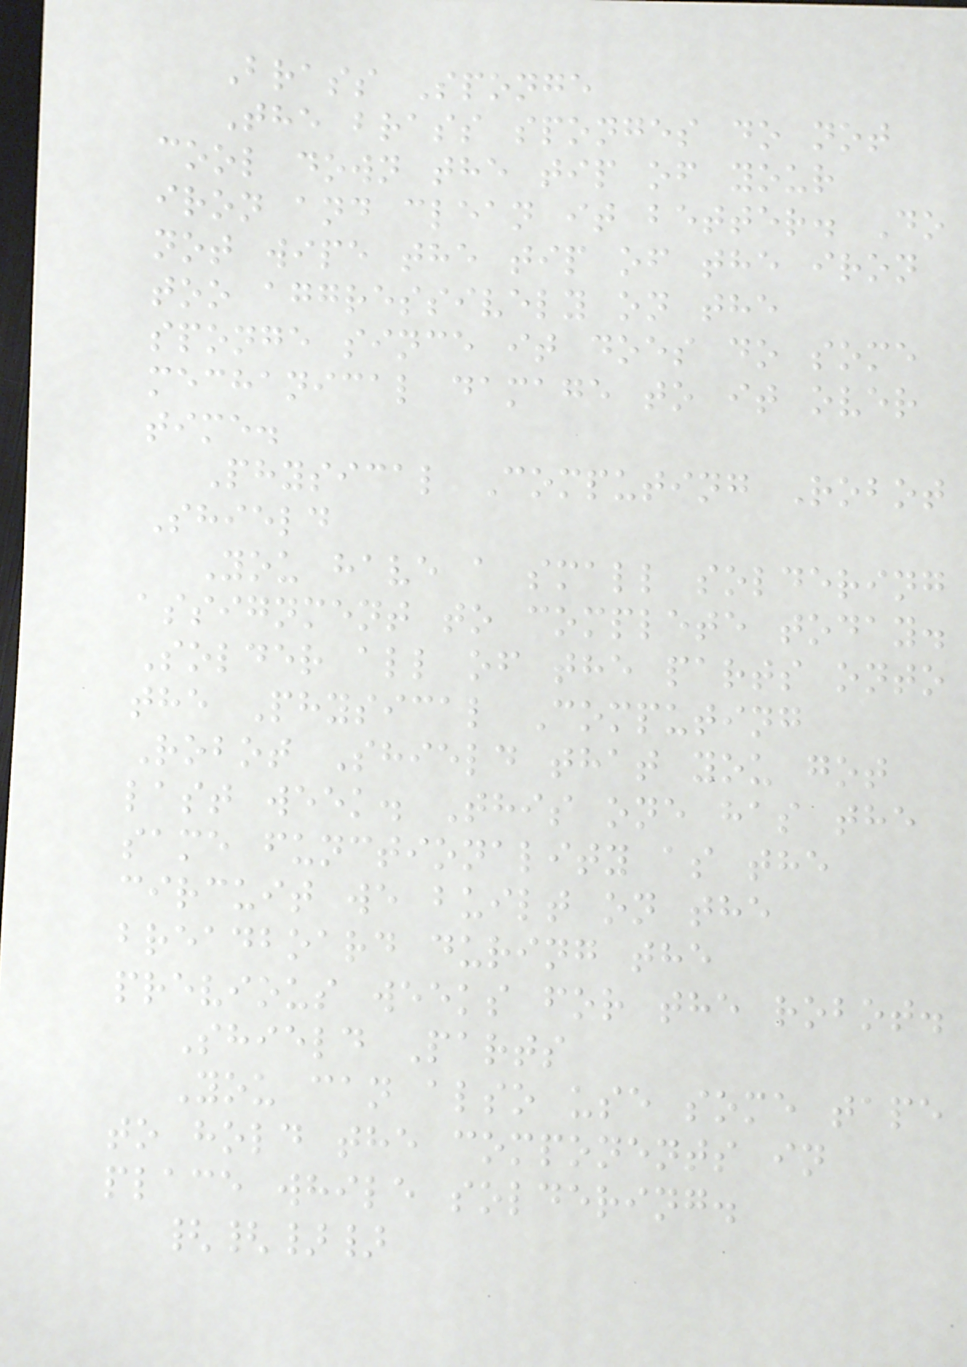Brass Sponge
The brass sponges do not
cool down the tip of your
iron and clean it better. Do
not wipe the tip of the iron
too aggressively on the
sponge since it does do some
mechanical damage to it over
time.
Physical Computing Robot
Shield
You have a small soldering
assignment to complete today.
Solder all of the parts onto
the Physical Computing
Robot Shield that you got
last week. This one has the
same functionality as the
circuit we built on the
breadboard during the
previous weeks for the robot.
Shield Parts
You can also use some tape
to hold the components in
place while soldering.
{{}}
